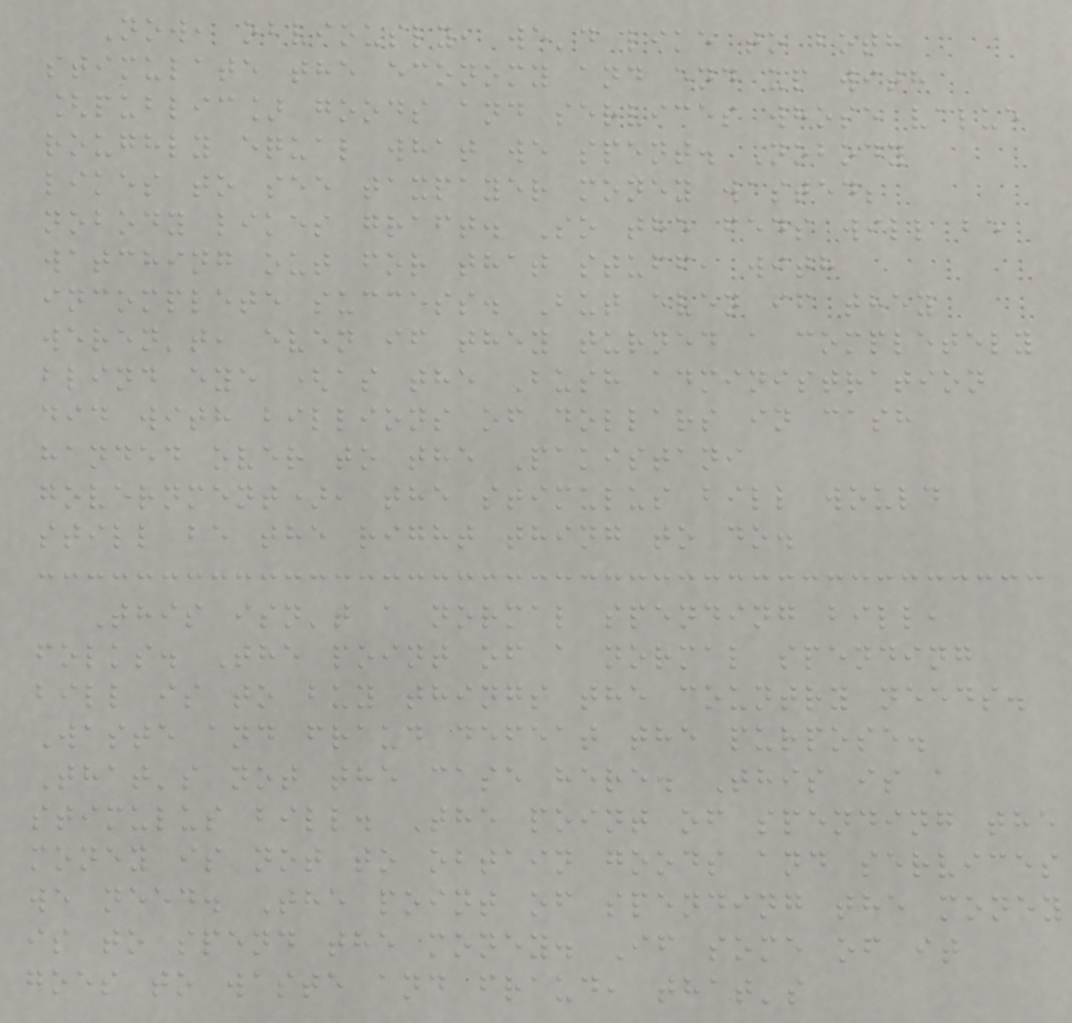Now, obviously, we'd like to both
stimulate the economy and end up with
[public] goods and services whose value
roughly equal what we spent. Nobody
likes to see taxpayer money wasted;
nobody likes graft. So the feds will be
watching out for that stuff, with
incomplete success. But even if they
weren't, even if they turned a completely
blind eye (as the Bush administration
did with billions of dollars in cash
handed over to the Pakistani
government), the stimulus bill would
still be the right thing to do.
This isn't a normal spending bill,
folks. The point of a normal spending
bill is to buy things the country needs.
Waste and fraud defeat the purpose.
That's not the case here. This is a
stimulus bill. The point of spending the
money is not to obtain goods and services
we need. The point of spending the money
is to spend the money. If some of it
goes to waste and fraud, that's
